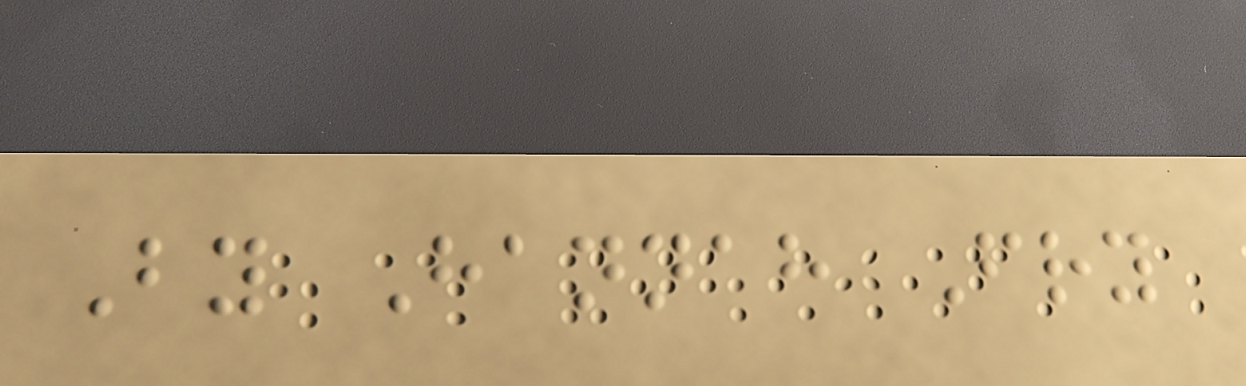By Hannah Fry
